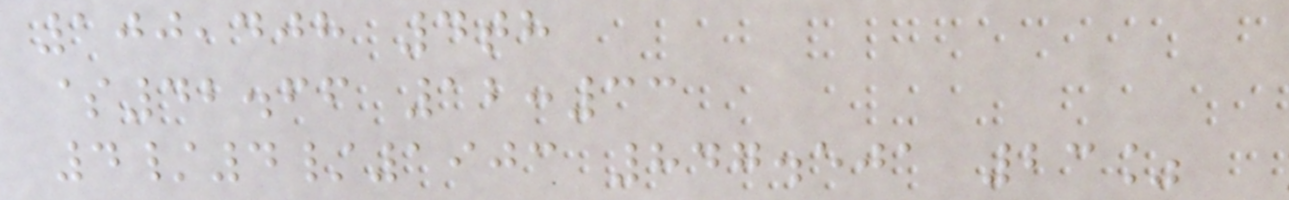100,408 4th
$42.66 12:33
4/4/1903 847.501 23%
